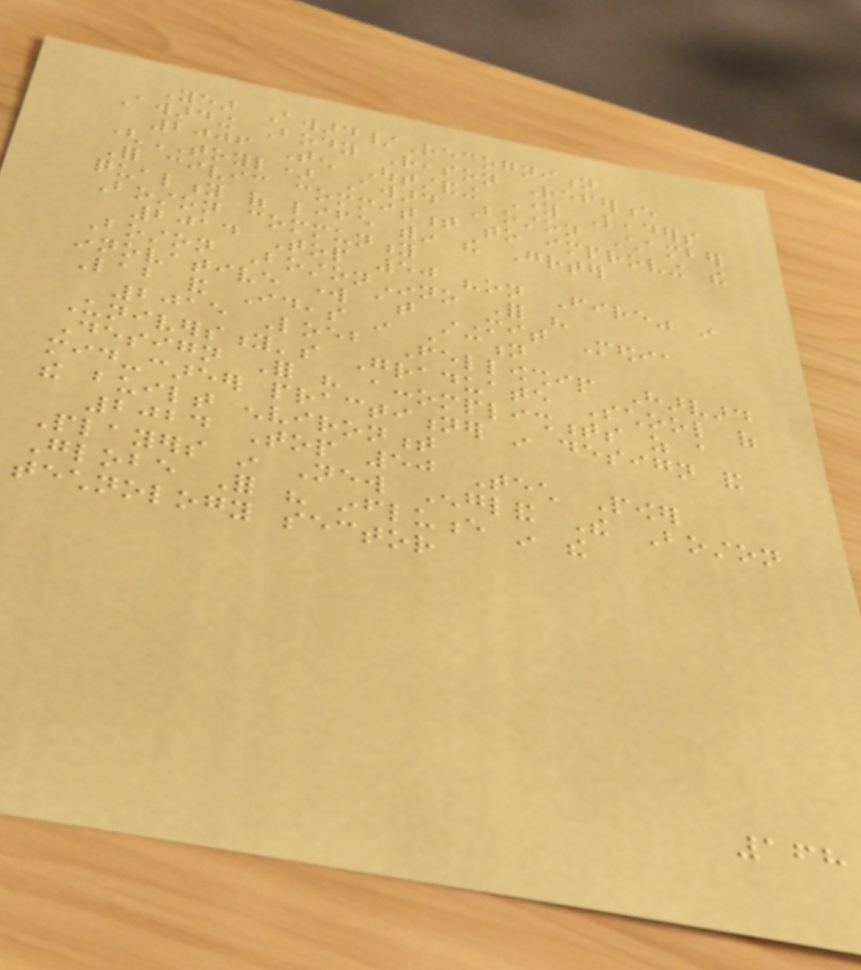Year Award/Recognition
Awarding Body Reason Reference
2006 Ten Outstanding Young Leaders
(TOYL) Award Boston Chamber
For civic commitment to improving the
quality of life within the Greater
Boston community
2014 Top 50 "on Fire" in
Boston BostonInno For his
innovative work at MIT Media
Lab and Ideas in Action
2015 Loeb Fellowship Harvard
University's Graduate School of
Design For his accomplishments as a
mid-career practitioner in design and
the built environment
2024 Top 50 Tech Power
Players in New England The Boston
Globe For his influence in the
technology sector
168
